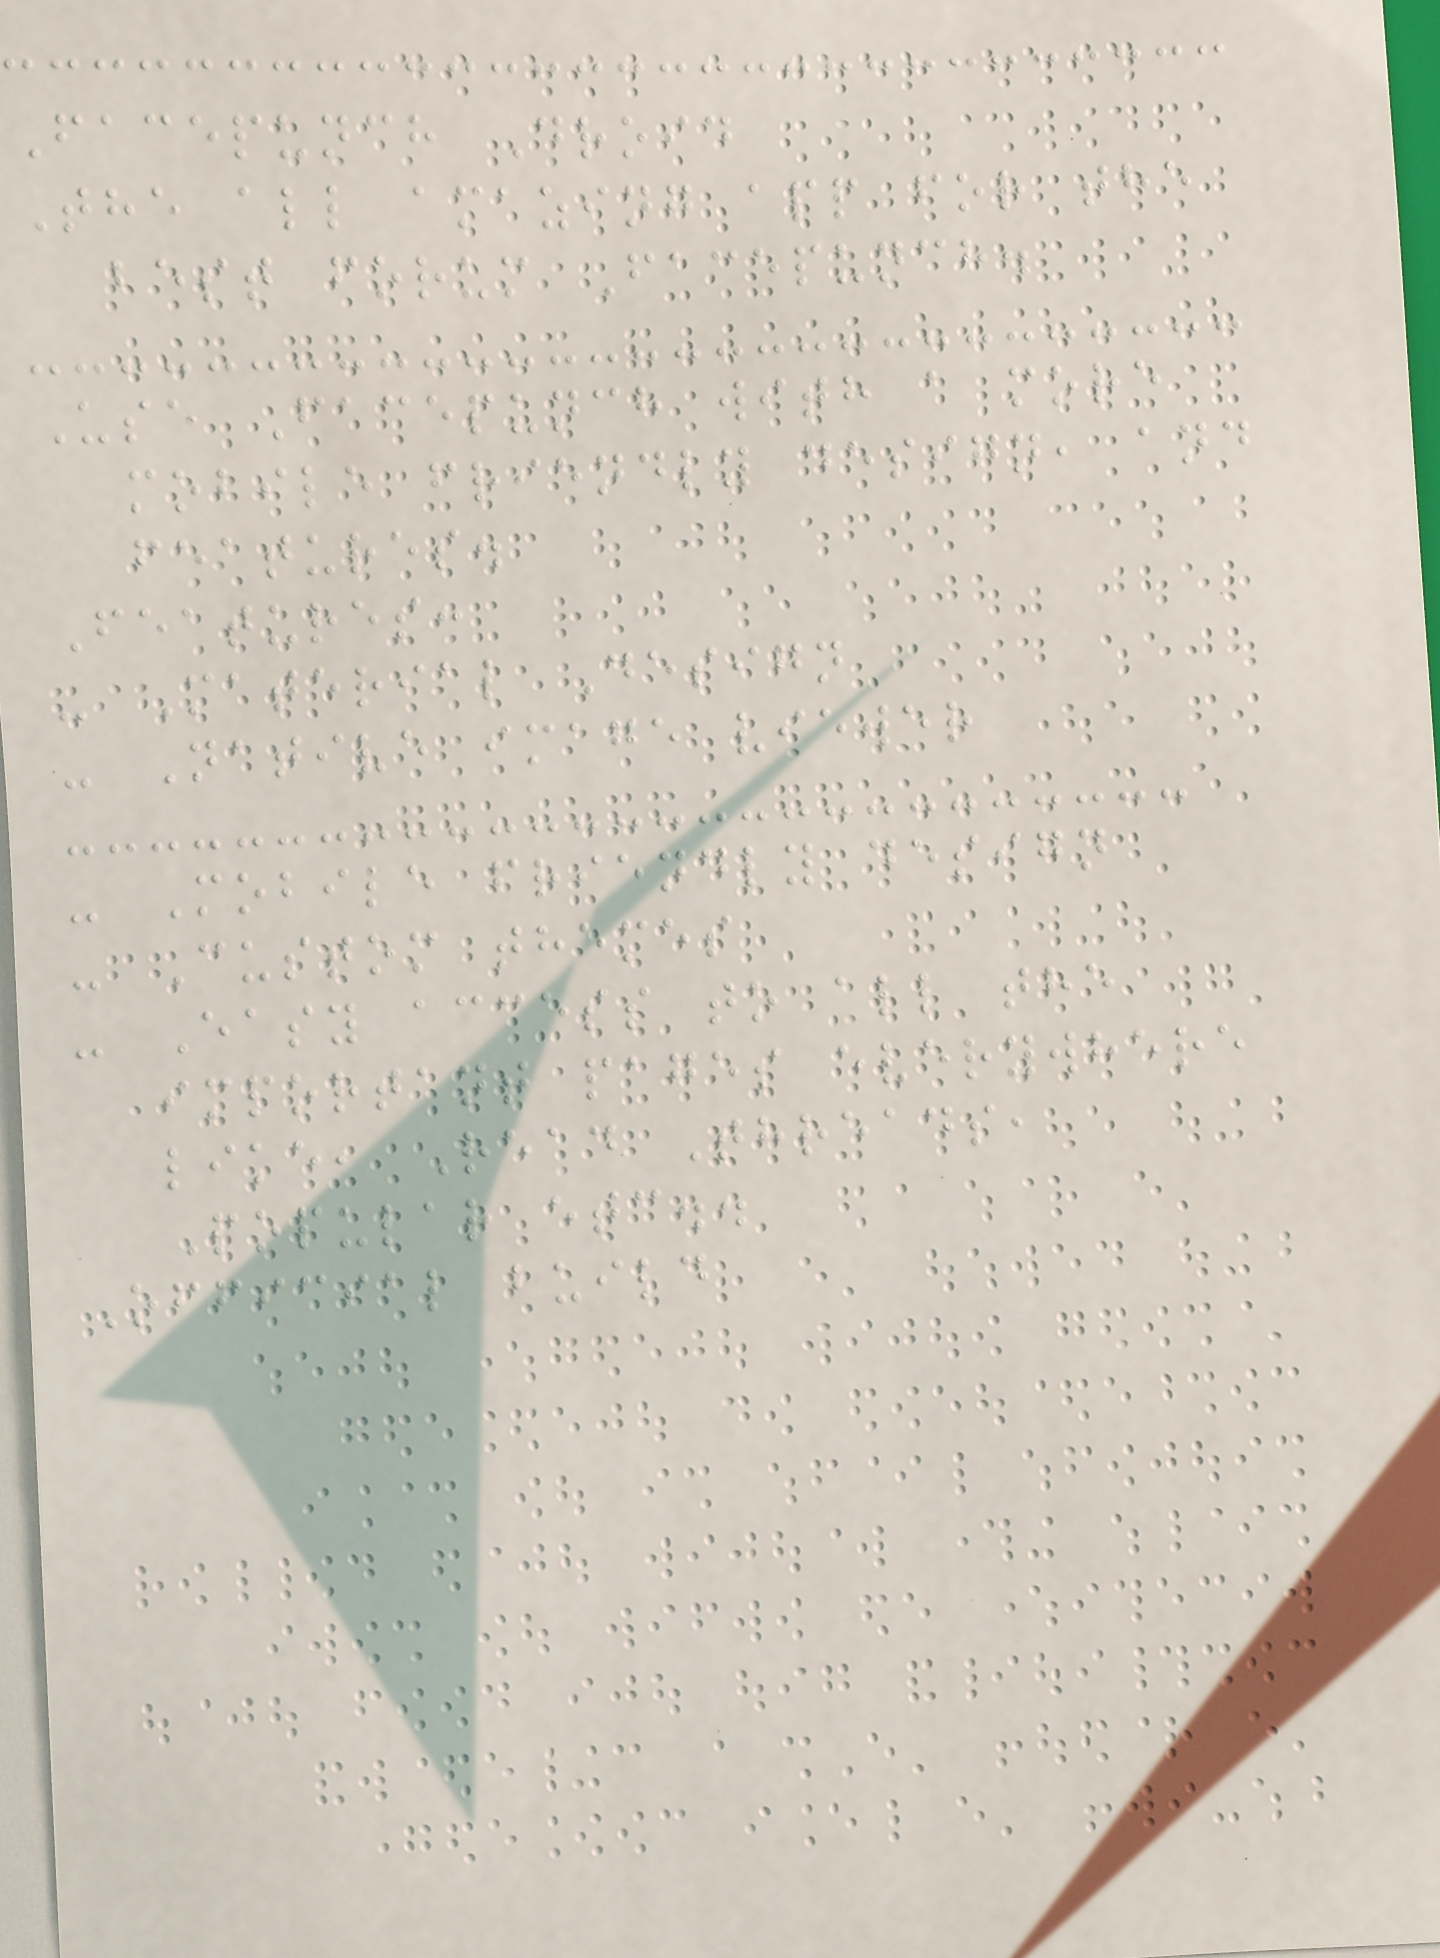Facepunch Droid
The all amazing app for the
best forum Facepunch.
Use Facepunch with a more
mobile friendly design, and
features.
Features:
- Material Design
- Native image viewer
- Mobile friendly design
- Custom themes
- Easy access to all the
important pages everywhere
like, Read Threads,
Popular etc..
Official build
